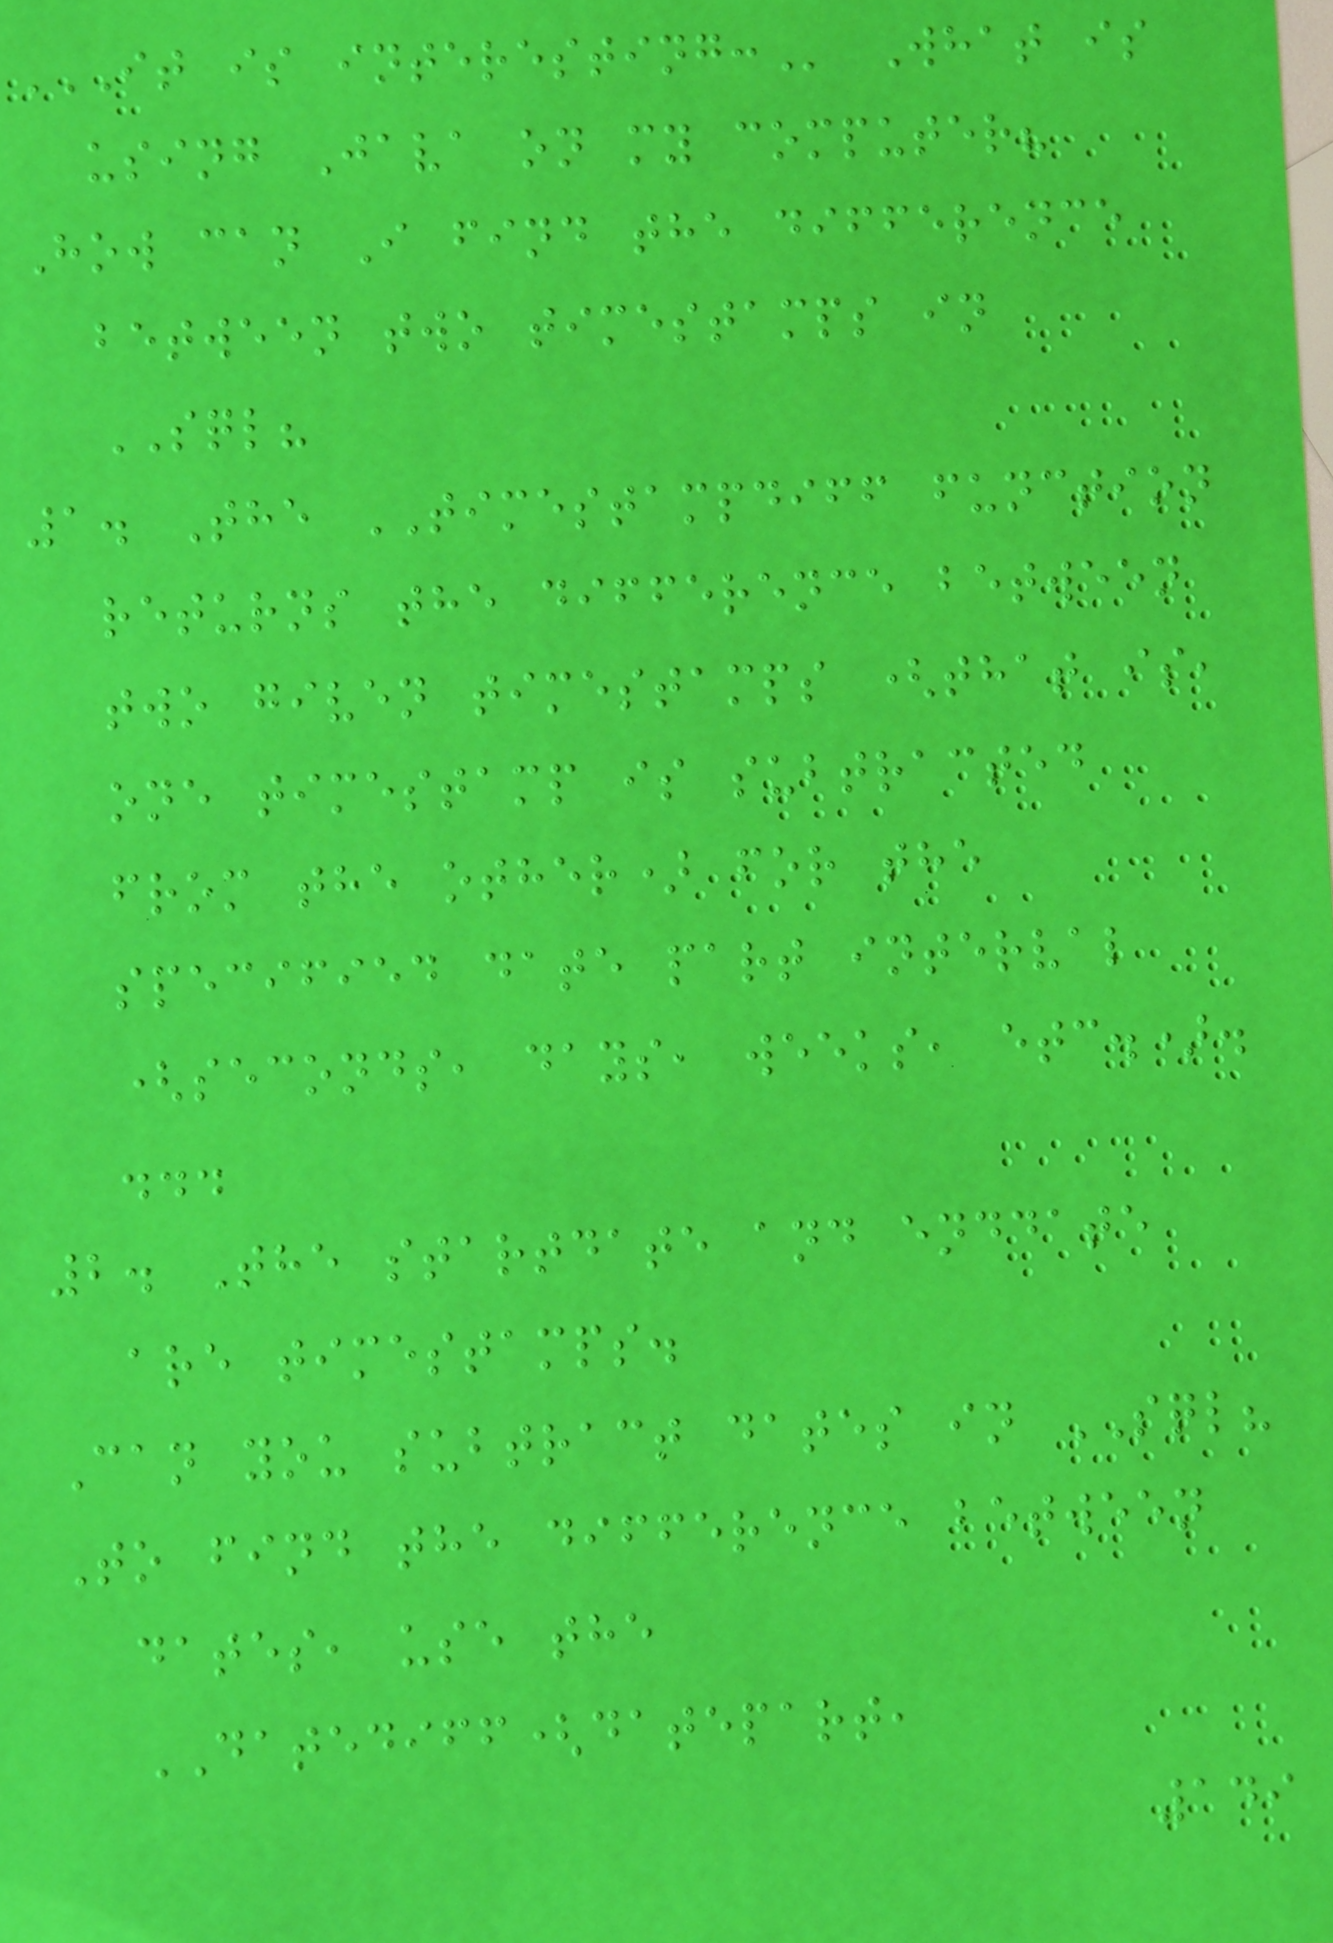IT IS INTERESTING: What is
using Java on my computer?
How can I find the difference
between two timestamps in
SQL?
1. The TIMESTAMPDIFF function
returns the difference between
two given timestamps (that is,
one timestamp is subtracted
from the other) for the
specified date part interval
(seconds, days, weeks, etc.).
...
2. The startdate and enddate
are timestamps.
Can you subtract dates in SQL?
To find the difference between
dates, use the
DATEDIFF(datepart,
149
